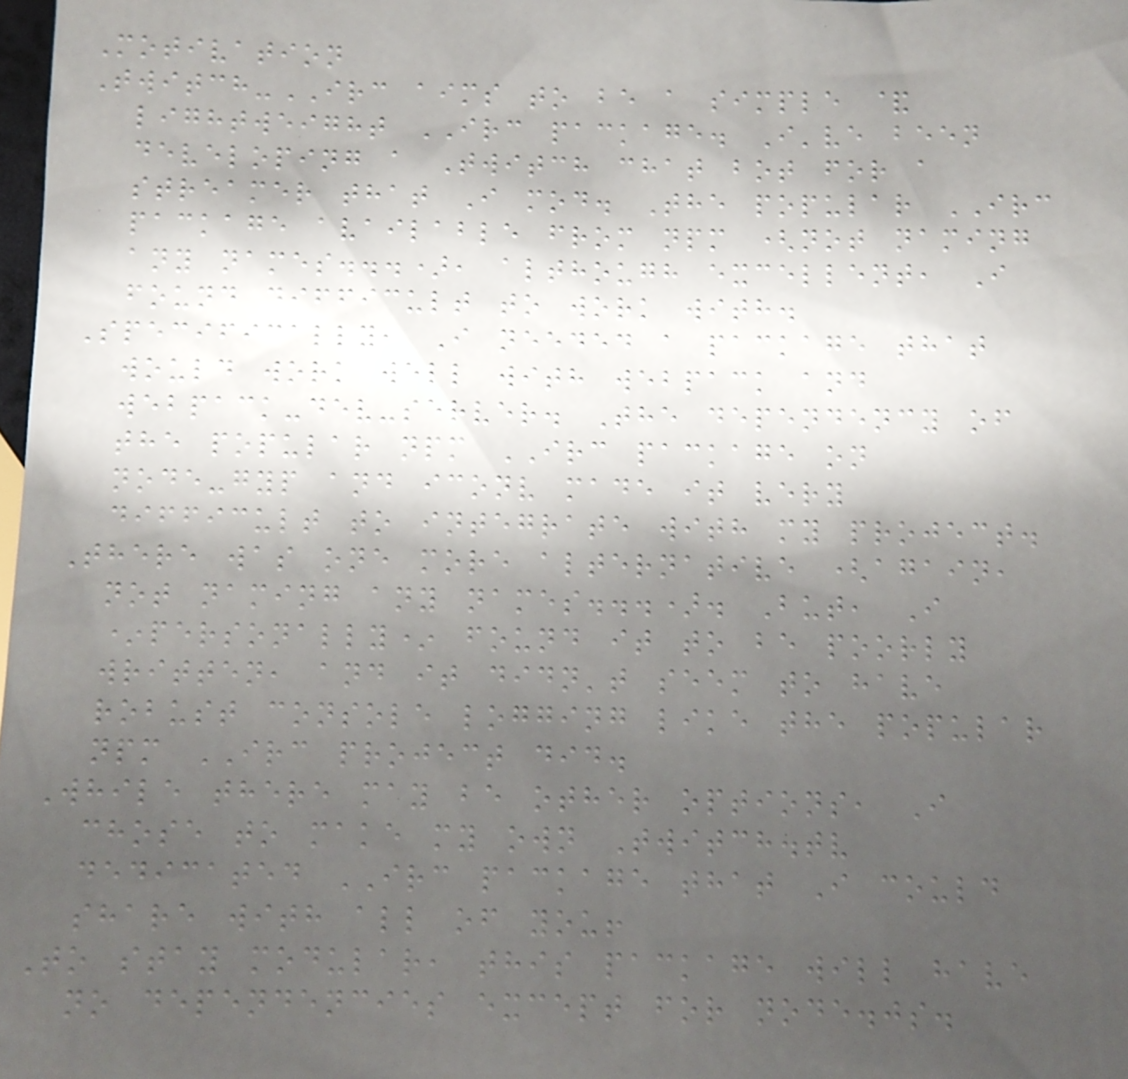Motivation
Twitch-IRC aims to be a simple &
lightweight IRC package. I've been
developing a Twitch chat bot for a
streamer that I mod. The popular IRC
package available from npm (not naming
any names...), although excellent, I
found difficult to work with.
Specifically, I needed a package that
would work well with webpack and
webpack-dev-server. The dependency of
the popular npm IRC package on
node-gyp and iconv made it very
difficult to integrate with my project.
There was one more alternative (again,
not naming any names...). But, I
*personally* found it to be poorly
written, and it didn't seem to have
robust console logging like the popular
npm IRC project did.
While there may be other options, I
chose to make my own Twitch.tv
dedicated IRC package that I could
share with all of you!
To stay modular, this package will have
no dependencies except for node.js.
